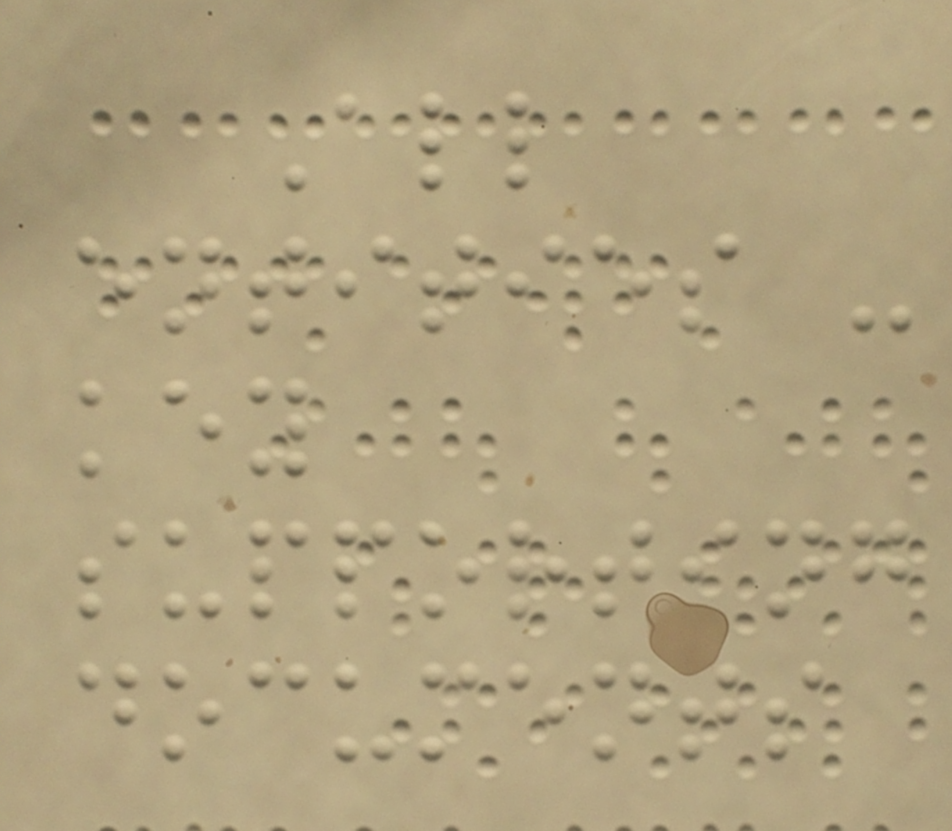All
entities -
key
supporting
documents
